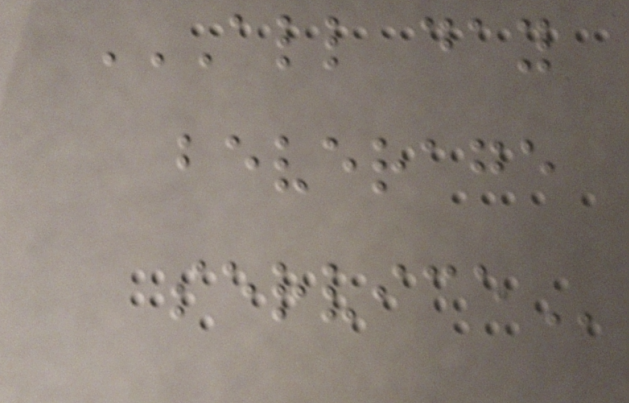ALL DAY
BEVERAGE
SERVICE
